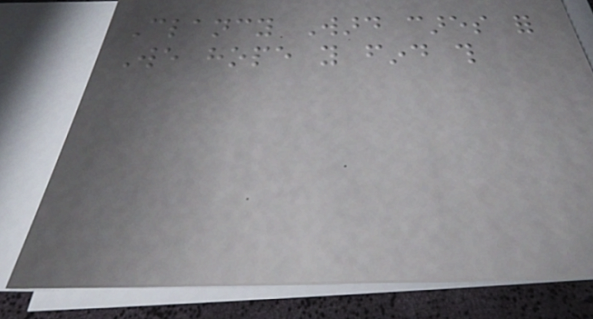Clancy Ward cares for
We hope you find this
